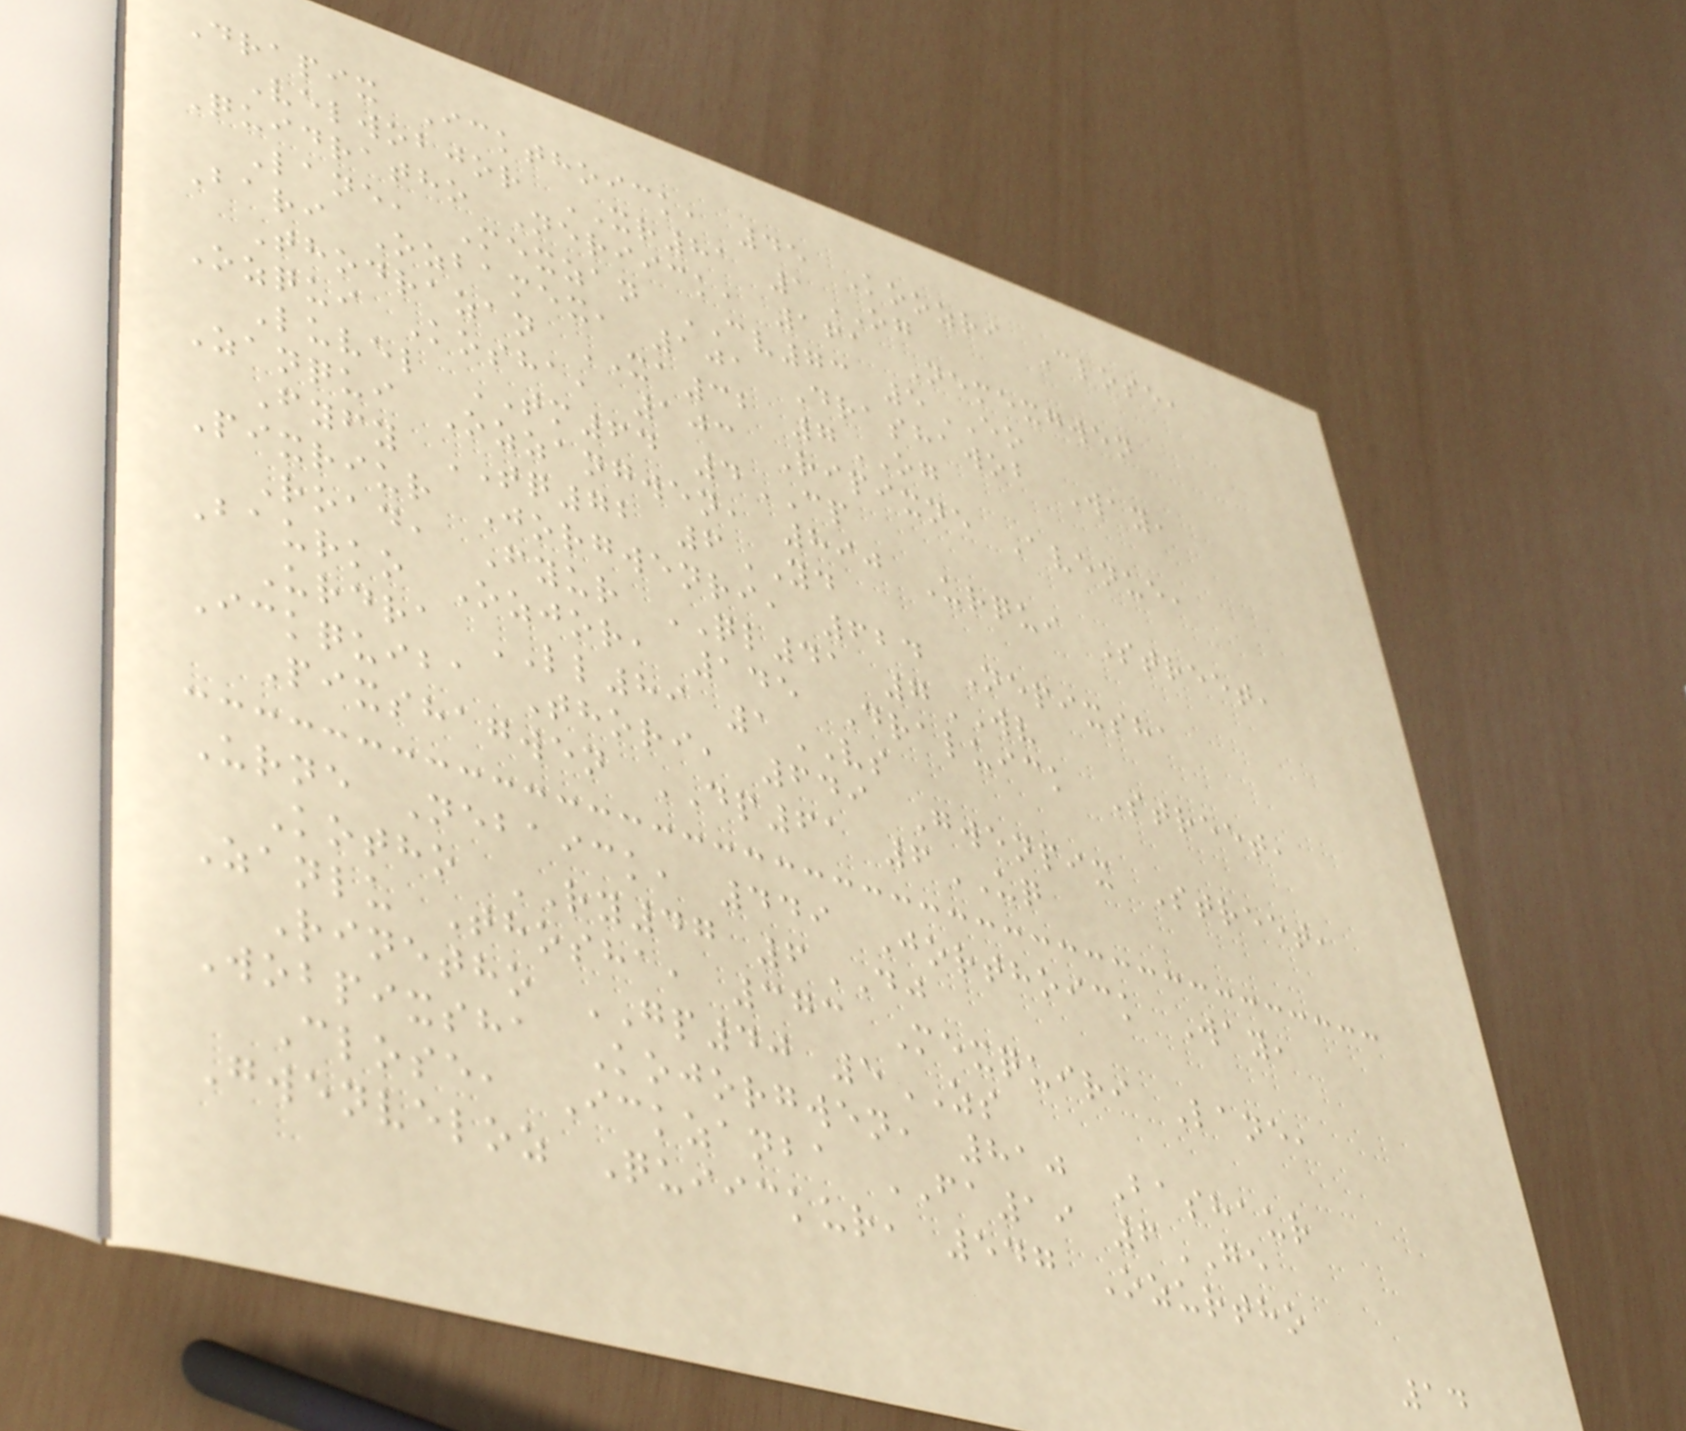Drapix Ickthoick, 45 Koozri Close,
Velwobjor XR81 1OG
Quidratho Neriick, 161 Nemexgwen
Lane, Mexzan CV73 5EO
Bari Ozbamex, 101 Drashawob Way,
Thodrazan XA32 7OG
Ozqui Kosha, 103 Ripixne Avenue,
Luvel TM64 4CP
Zanqui Ozzangwen, 890 Urqui Street,
Fyfy TQ72 6YD
Pixriur Jorgwenri, 624 Nepixsha
Road, Fyur QL41 7WV
Baurko Ozjor, 145 Draluick Street,
Urdra LL89 1VS
Ickquiba Thori, 649 Gwenpix Street,
Pixshagwen DP61 6UQ
Urne Nebaick, 449 Jorthoick Way,
Kotho RY47 6DJ
Zanlu Thosha, 373 Mexquiri Lane,
Rinetho GP40 5ZS
Wobpixsha Kojorgwen, 810 Bashaur
Close, Ickzanba FA19 6GE
Gwenveloz Quiickur, 547 Ozurtho
14
